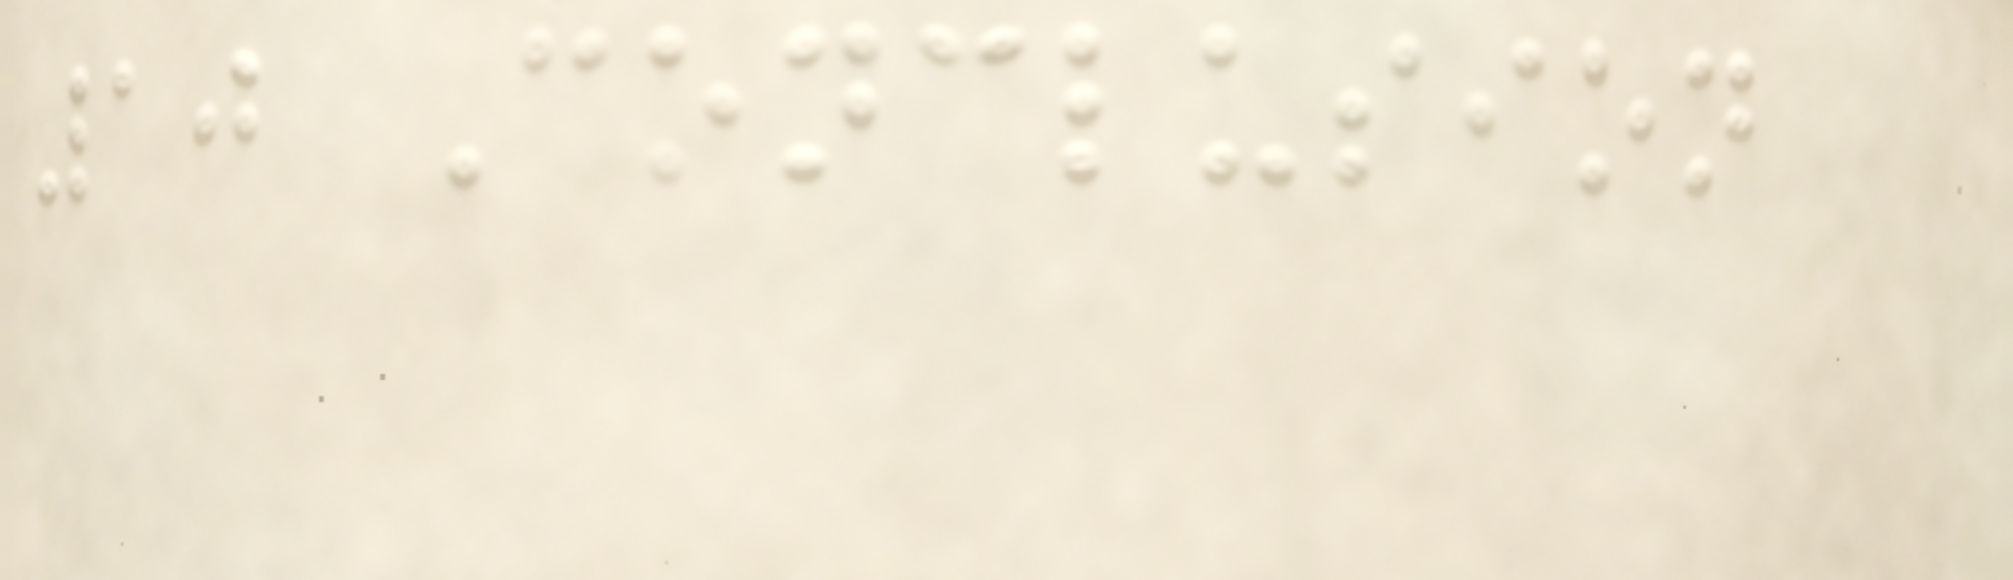10 Conclusion
